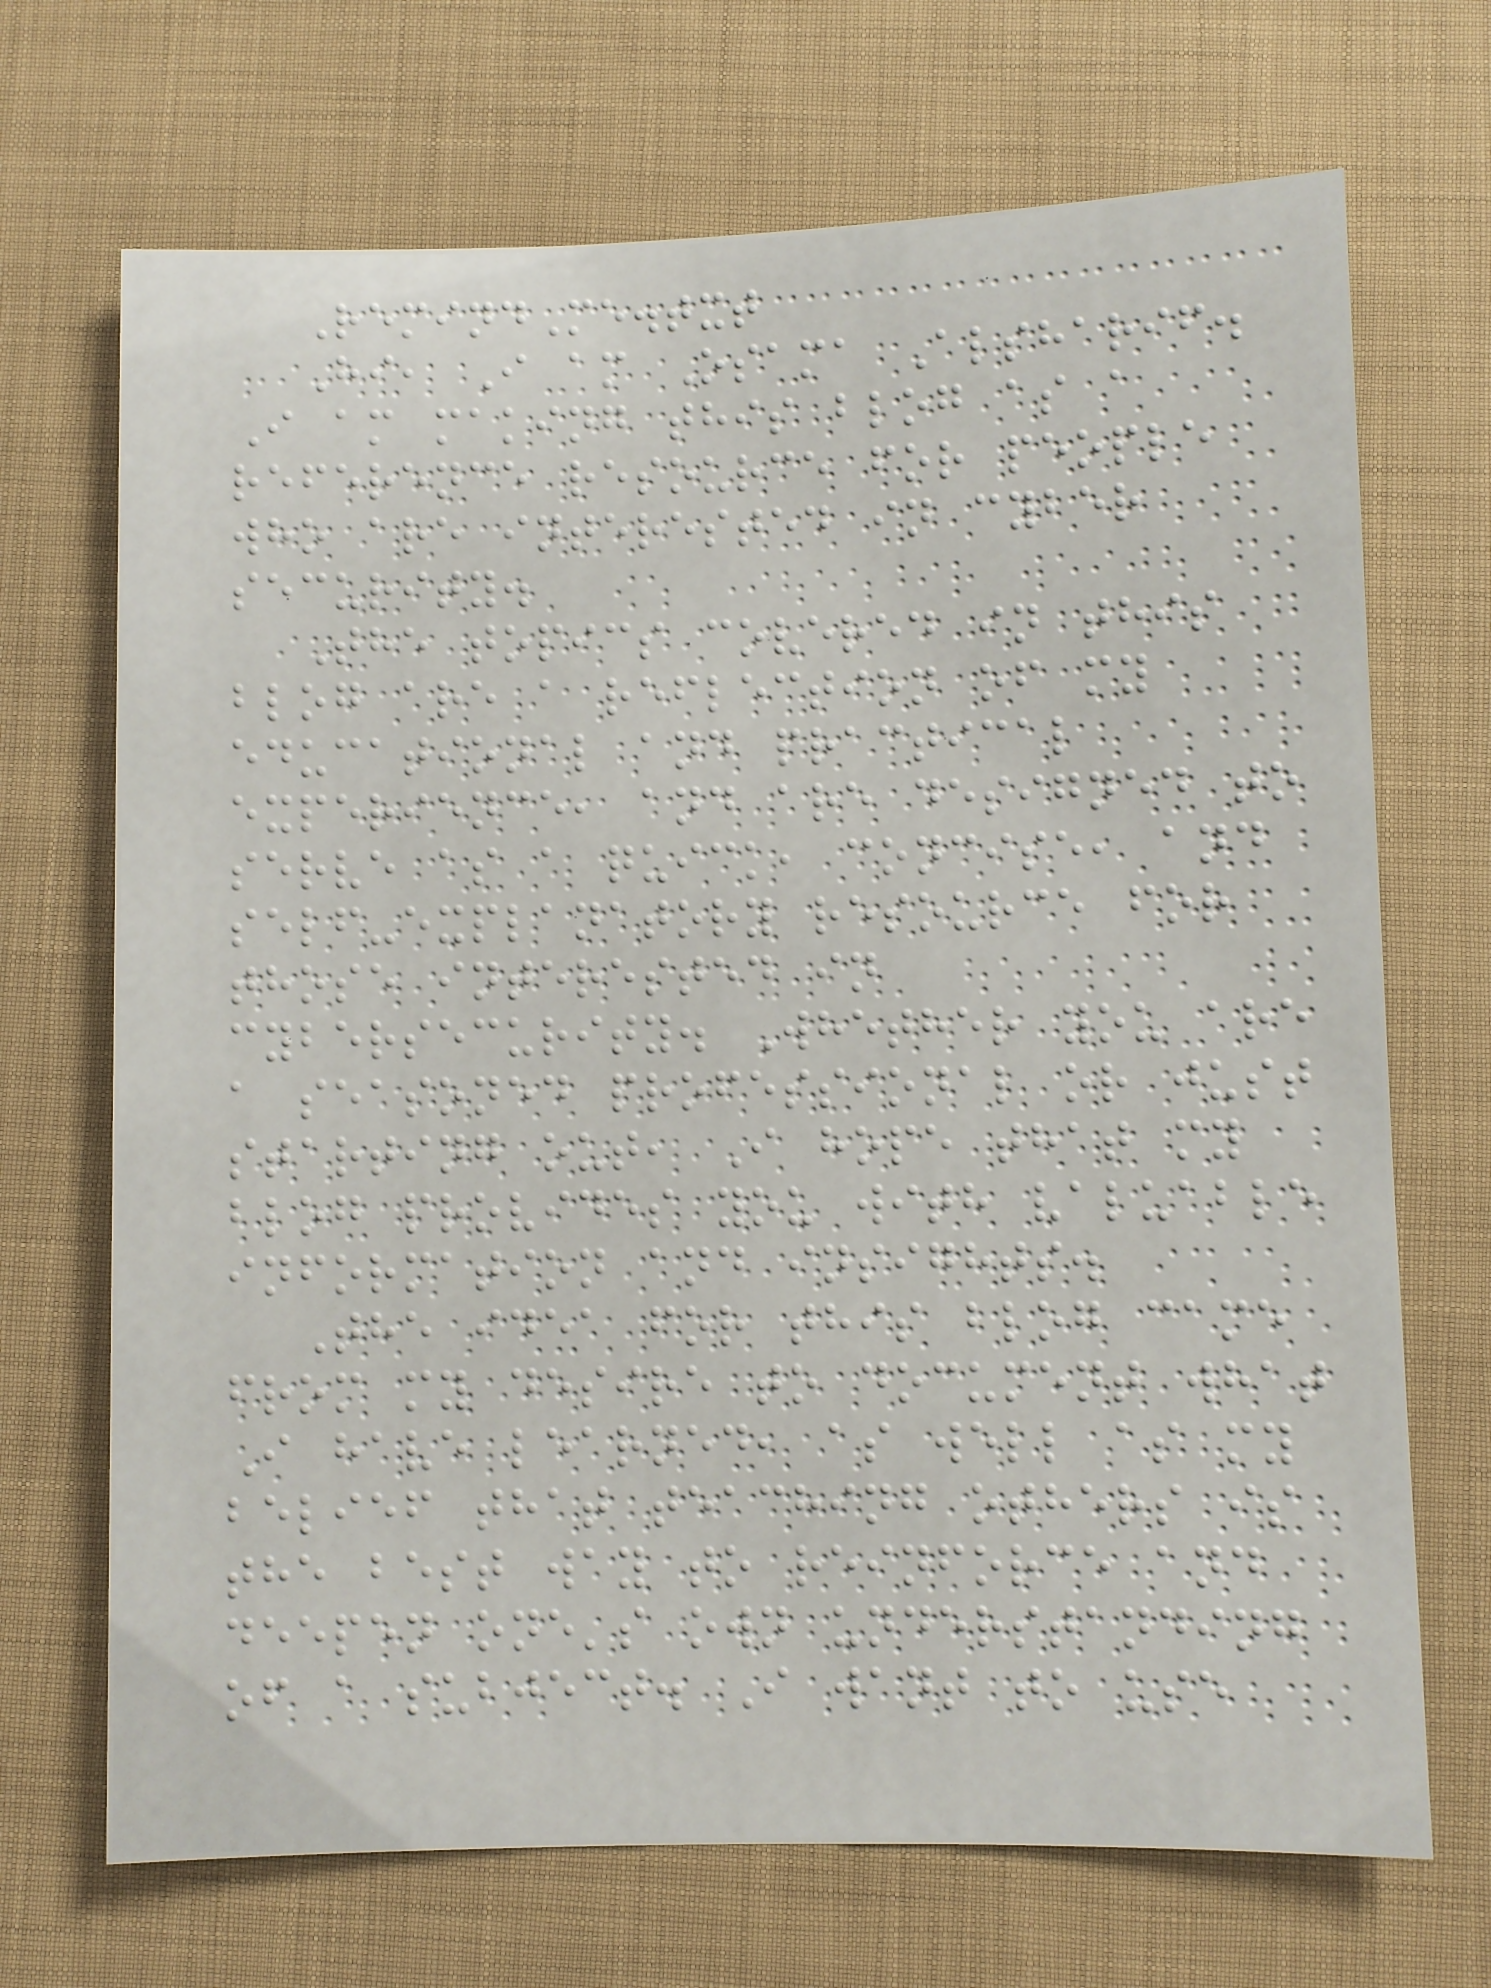RemindMe.txt
Hi, I am Osama Alsharif.
I am making this blog as a
reference resource for people
who are interested in cyber
security.
The topics covered in this
blog are a reflection of my
educational and practical
experience, and are designed to
serve as a quick, concise, and
self-explanatory resource for
those interested in
cybersecurity. Whether you are
a seasoned professional or just
starting out, I hope that my
blog provides you with valuable
information and insights.
The idea for this blog came
from my desire to document what
I have learned, as well as my
belief that teaching others is
the best way to reinforce and
deepen one's own understanding
of a subject. I want to use
